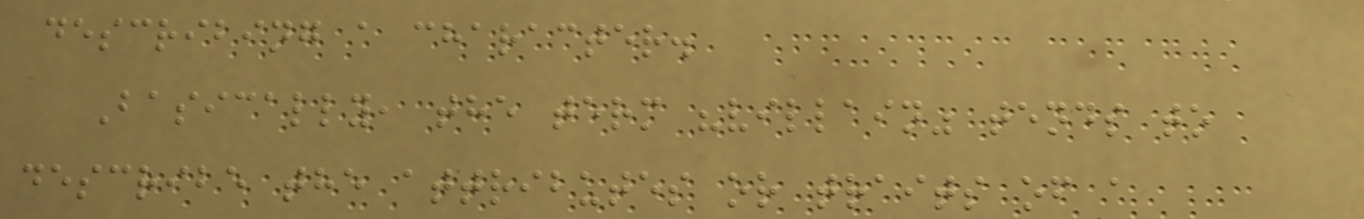describing a character.
Basically, the term "villain" tends to
describe the attributes or traits of a
